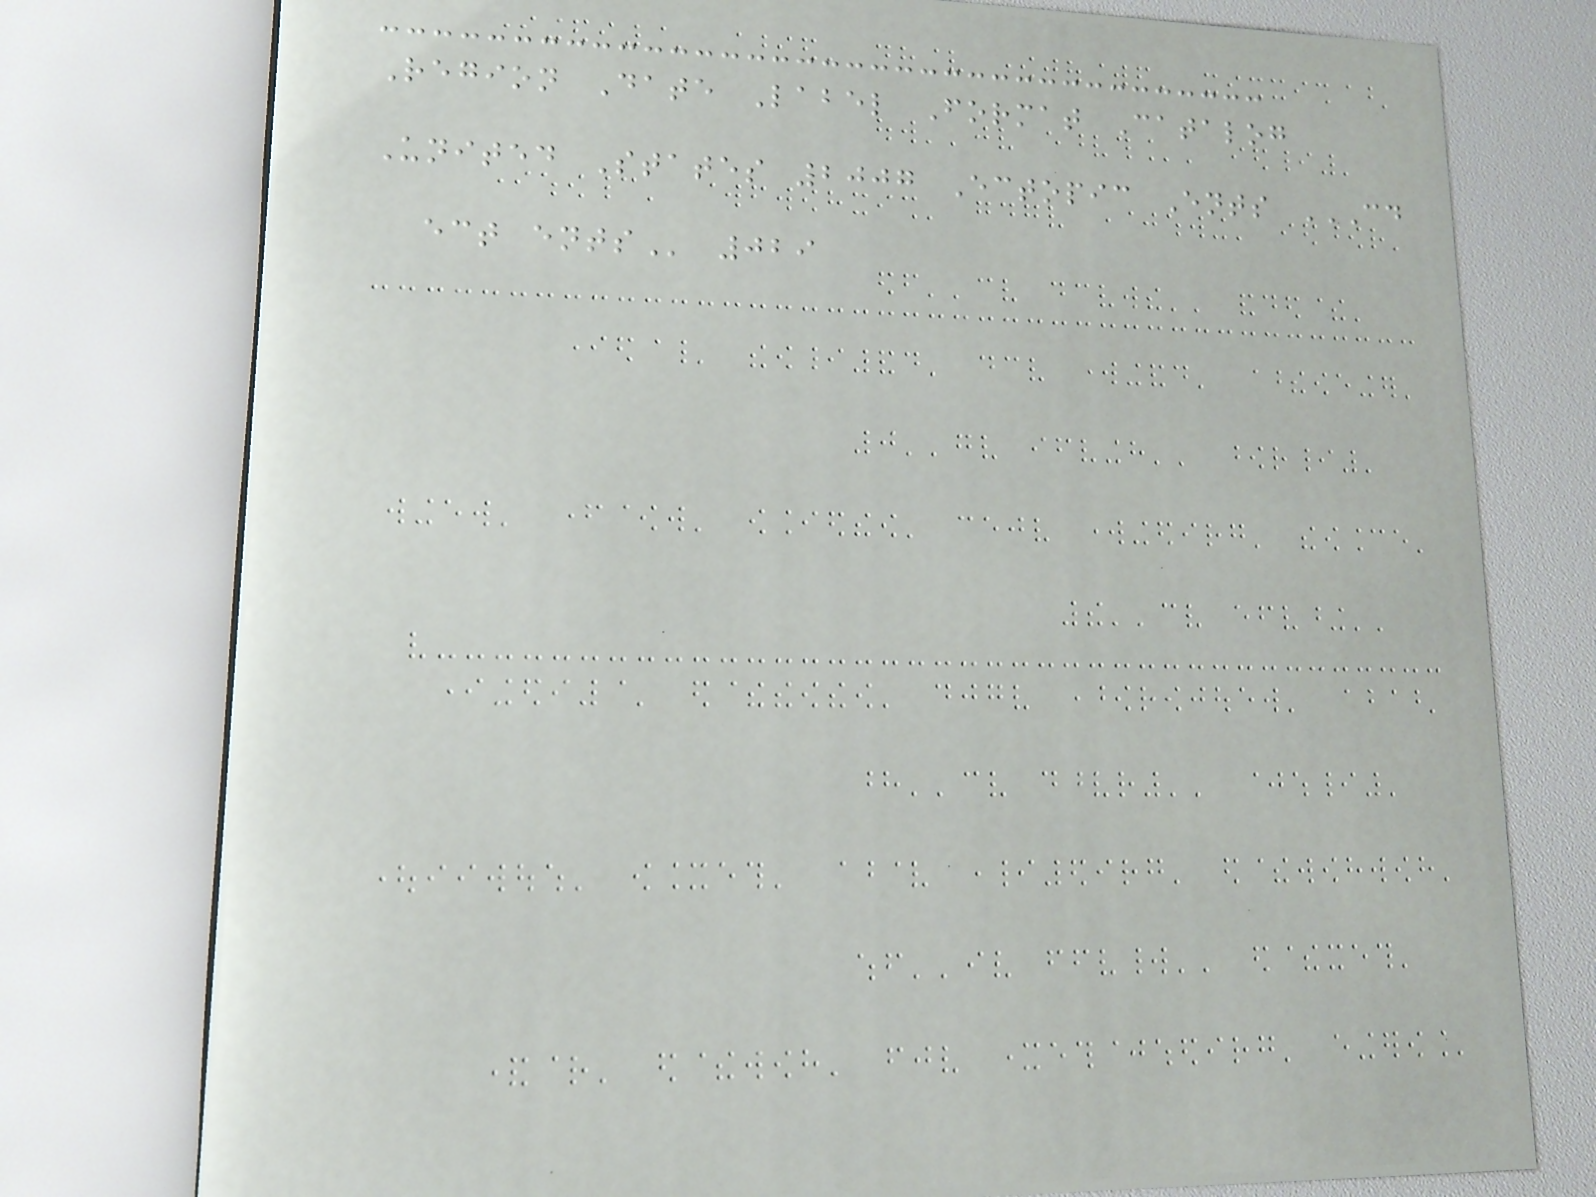Region Date Label Format Catalog
United States 2007 Ectopic Ents CD
ECT ENTS 029
